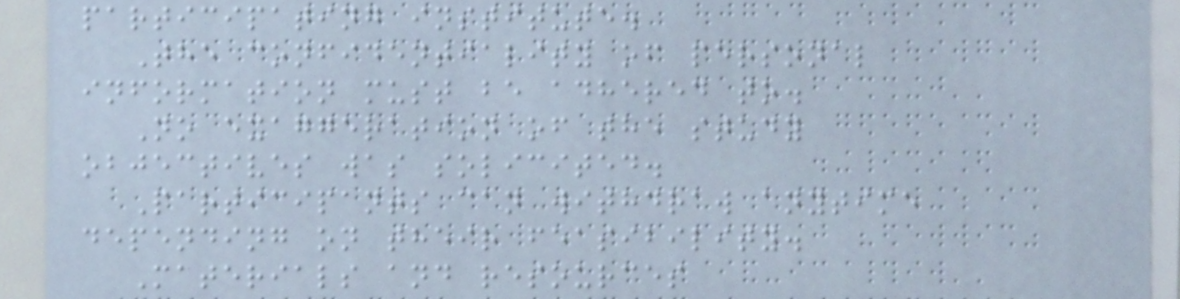participating institute.
The confidentiality of personal
information must be adhered to.
No exaggeration of the study
objectives was solicited.
Participants can withdraw anytime
depending on their feasibility.
Materials and resources
